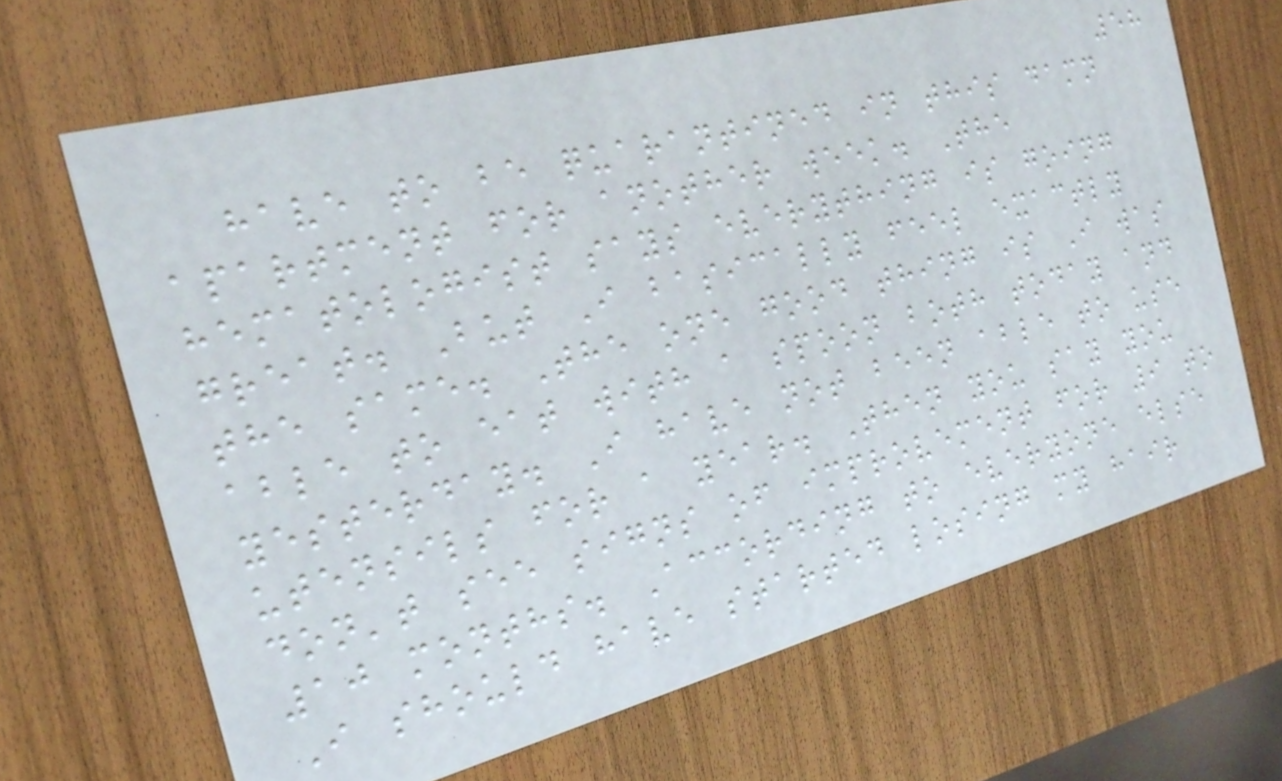58
have to be quarantined in this damn
apartment for another week. The
hematologist says everything is going
great. But I basically feel exactly
the same. The one good thing is I was
able to eat with a spoon both today and
yesterday. I have not been able to use
utensils for a year. Then you say you
don't see signs of improvement for 9 to
10 months. According to everyone else
I should have started losing my hair
